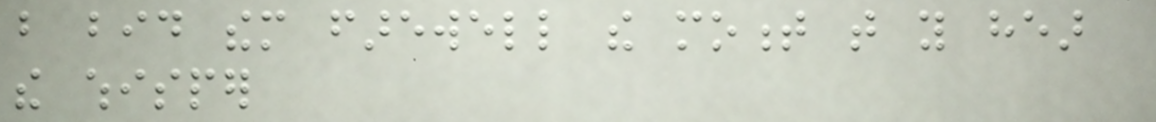but bid them farewell the moment that you hear
the whisper
